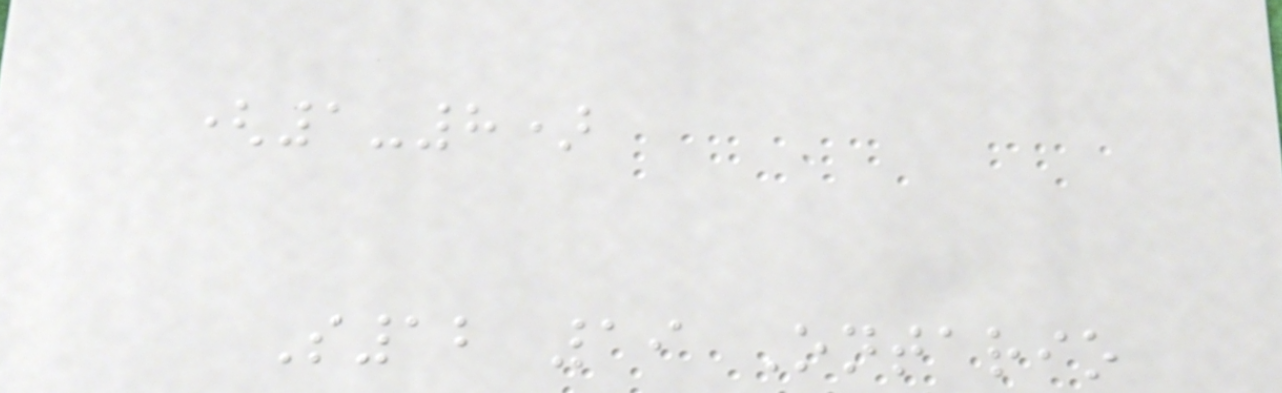(1-8)
S12 19 Ontario
